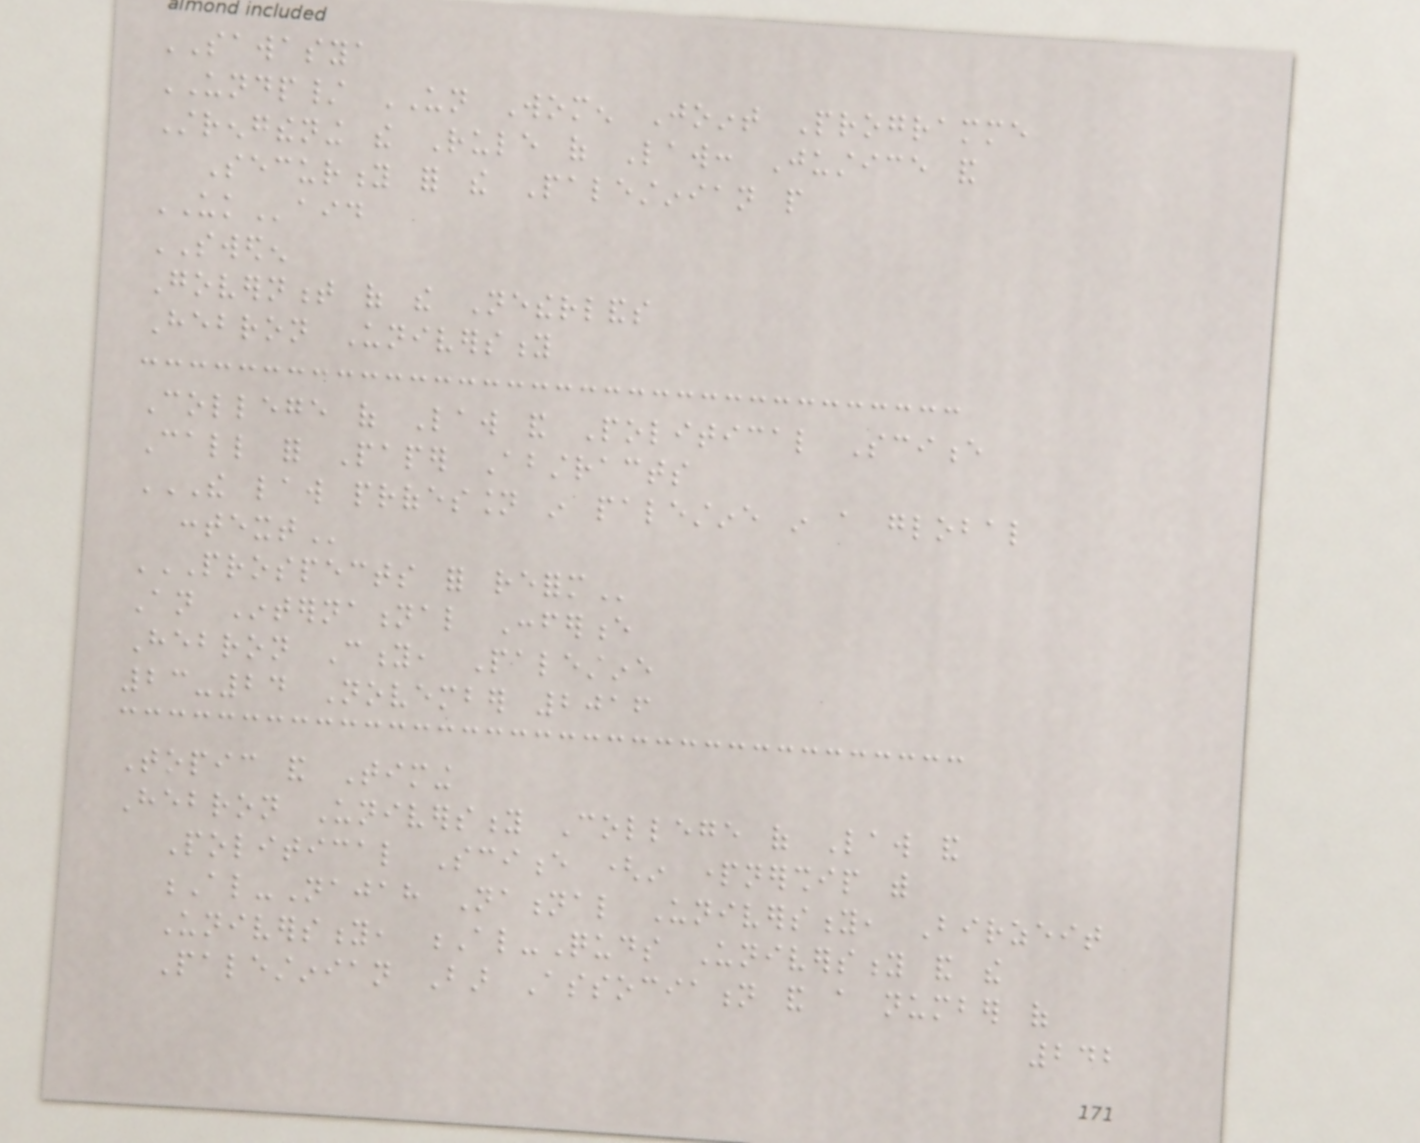SAWASYA
UNDP/ UN Women Joint Programme
Strengthening the Rule of Law: Justice and
Security for the Palestinian people
UKaid
SWEDEN
Government of the Netherlands
Hebron University
College of Law and Political Science
Call for Paper Abstracts
THE LAW PROFESSION IN PALESTINE IN A GLOBAL
CONTEXT
PROSPECTS FOR REFORM
An International Conference
Hebron City, Palestine
23-24 November 2016
Topic and Timing
Hebron University College of Law and
Political Science (in partnership with
Al-Najah National University, Birzeit
University, Al-Quds University and the
Palestinian Bar Association and a number of
242
